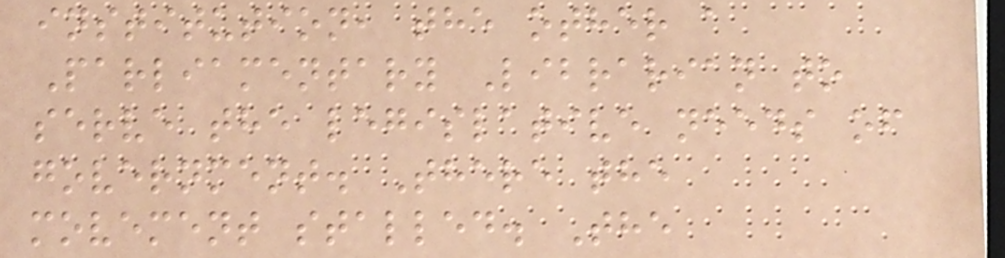institution, the other a
Parliamentary Librarian to
serve the legislative needs of
government. There the
movement stalled. The
